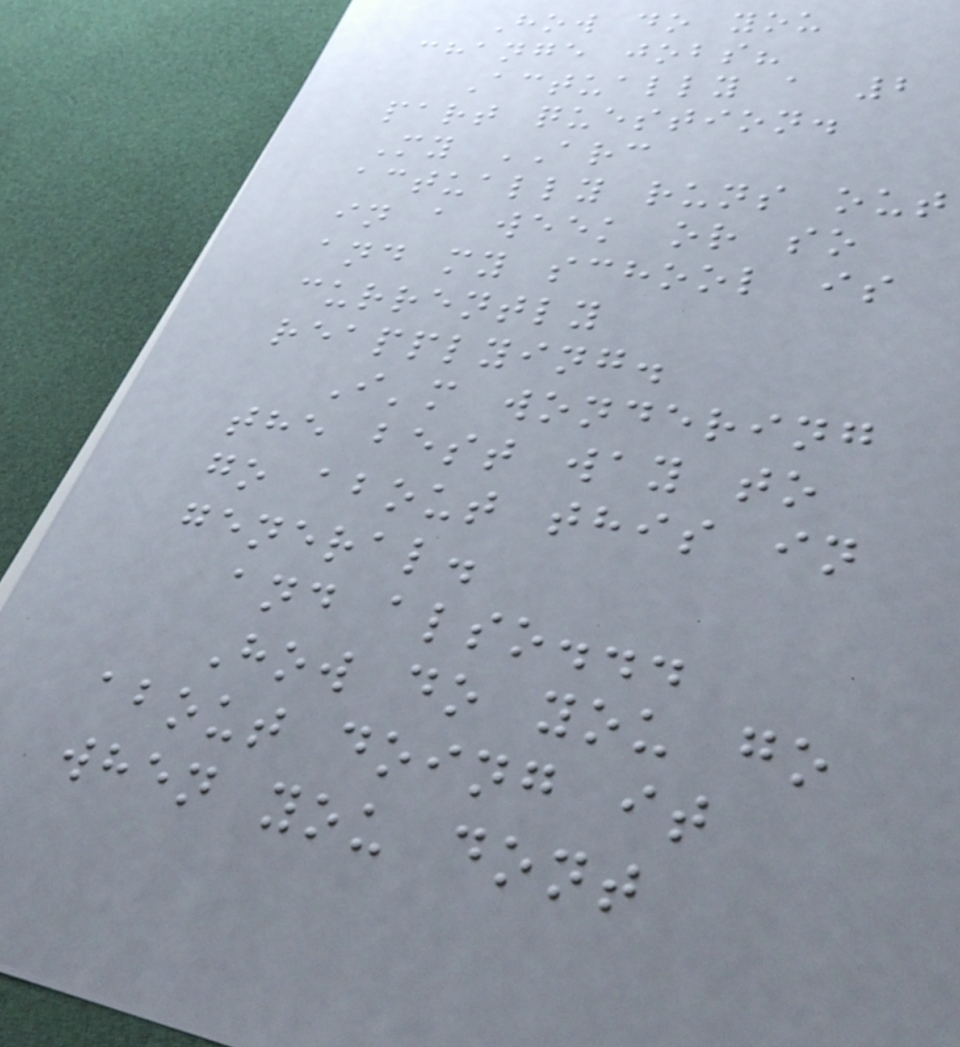How do you
change jobs?
Actually a 2
part question.
My ARC
actually runs out
in a week or so
and my school is
currently
reapplying.
I'm wondering
the best way to
go about this in
general.
and also...
How do you go
about doing it
when you dont
